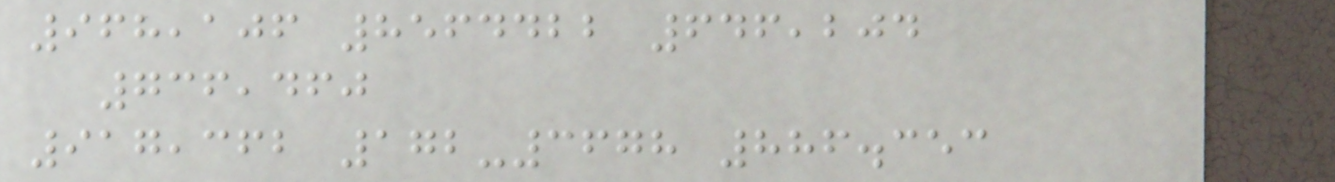968,106 8564422 646,204
736,460
917,362 172-3678 886.353
